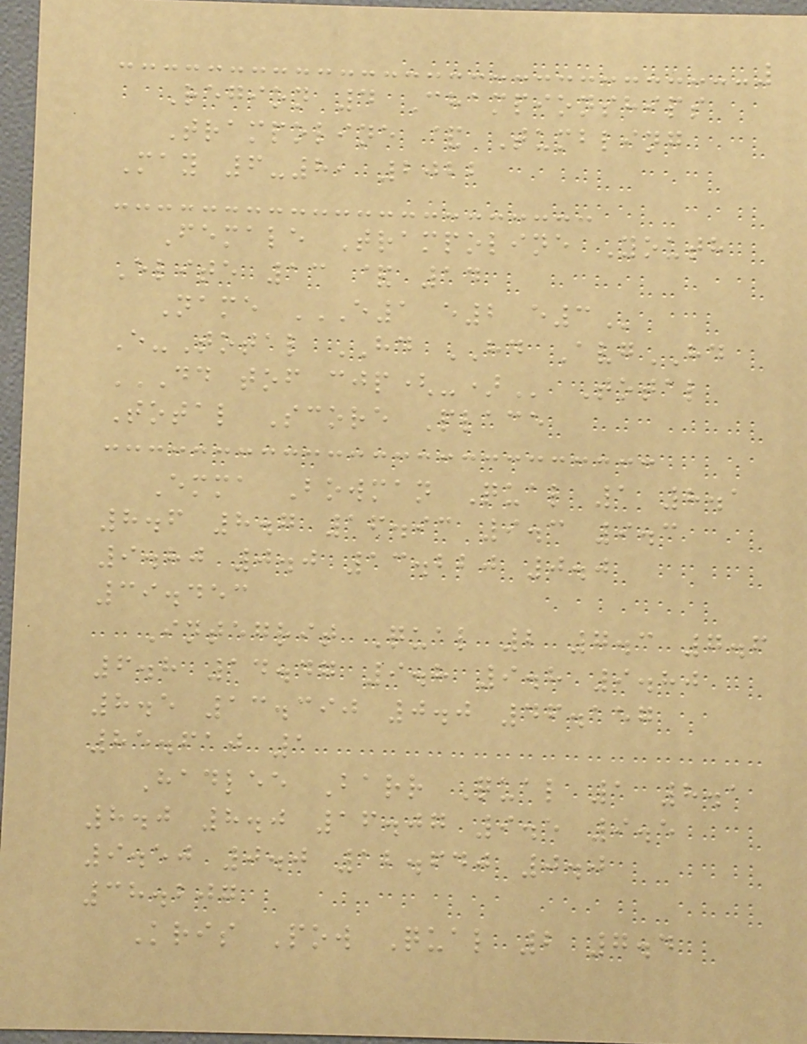Region 4 Championships
Trampoline & Tumbling
May 6-8, 2022
Female Trampoline Youth
Elite 13 & 14
Name E1 E2 E3
E-Total HD HD AvgHD
DD TOF CJP(-) Total
Total Score Place
Emma Bowman Qual 1 8.1
8.6 8.7 16.93 9.3 9.3
9.80 0.0 13.220 0.0
39.453
Integrit Qual 2 7.3 7.6
6.8 14.47 9.8 9.8 9.80
8.5 13.390 0.0 46.157
85.610 1
Hadlee Barr Qual 1 8.1
8.0 8.0 16.07 9.5 9.5
9.50 0.0 12.640 0.0
38.207
Kris Pow Qual 2 7.4
